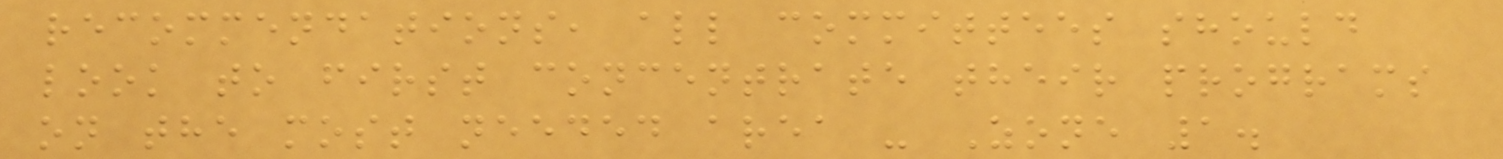recommendations, all committees should
look to first concentrate their programs
on the most needed area - Zone 1.
